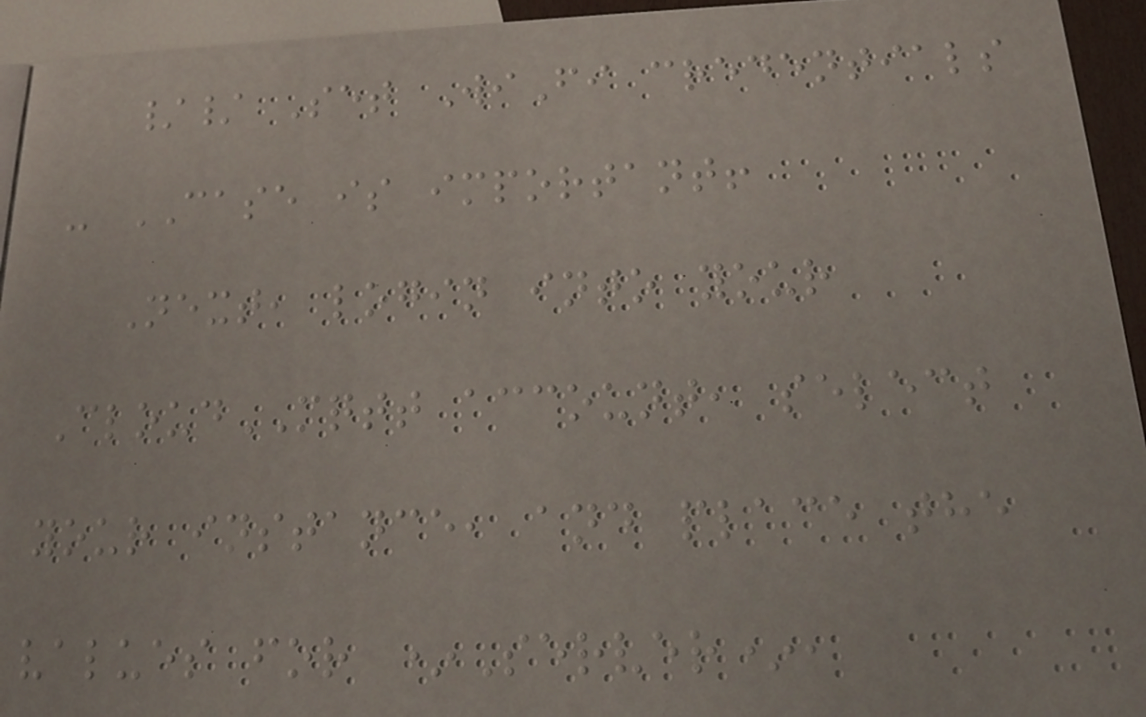// Set WiFi credentials
- CASE is important!
Next, login into your
CloudMQTT account, select
your instance, and place the
values for *Server*,
